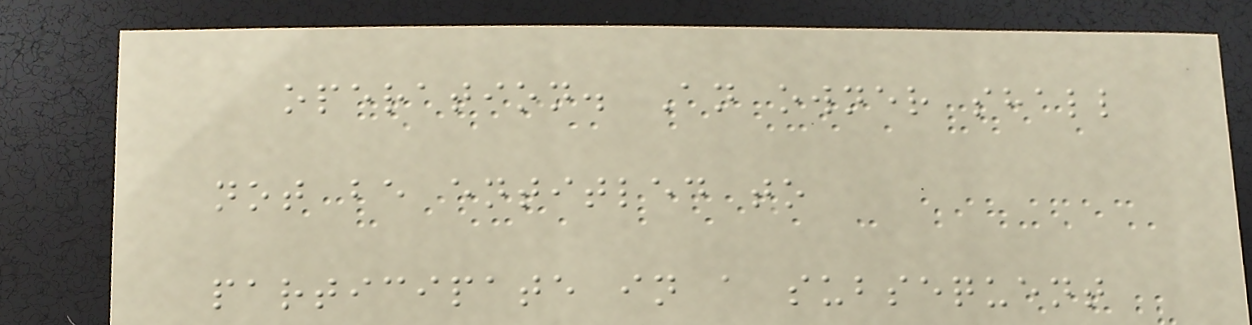operation. An owner shall
not be entitled to
participate in a subsequent
